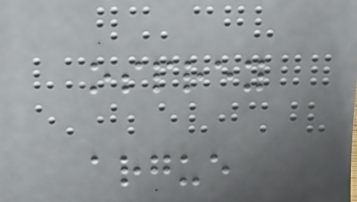osprey
argue
